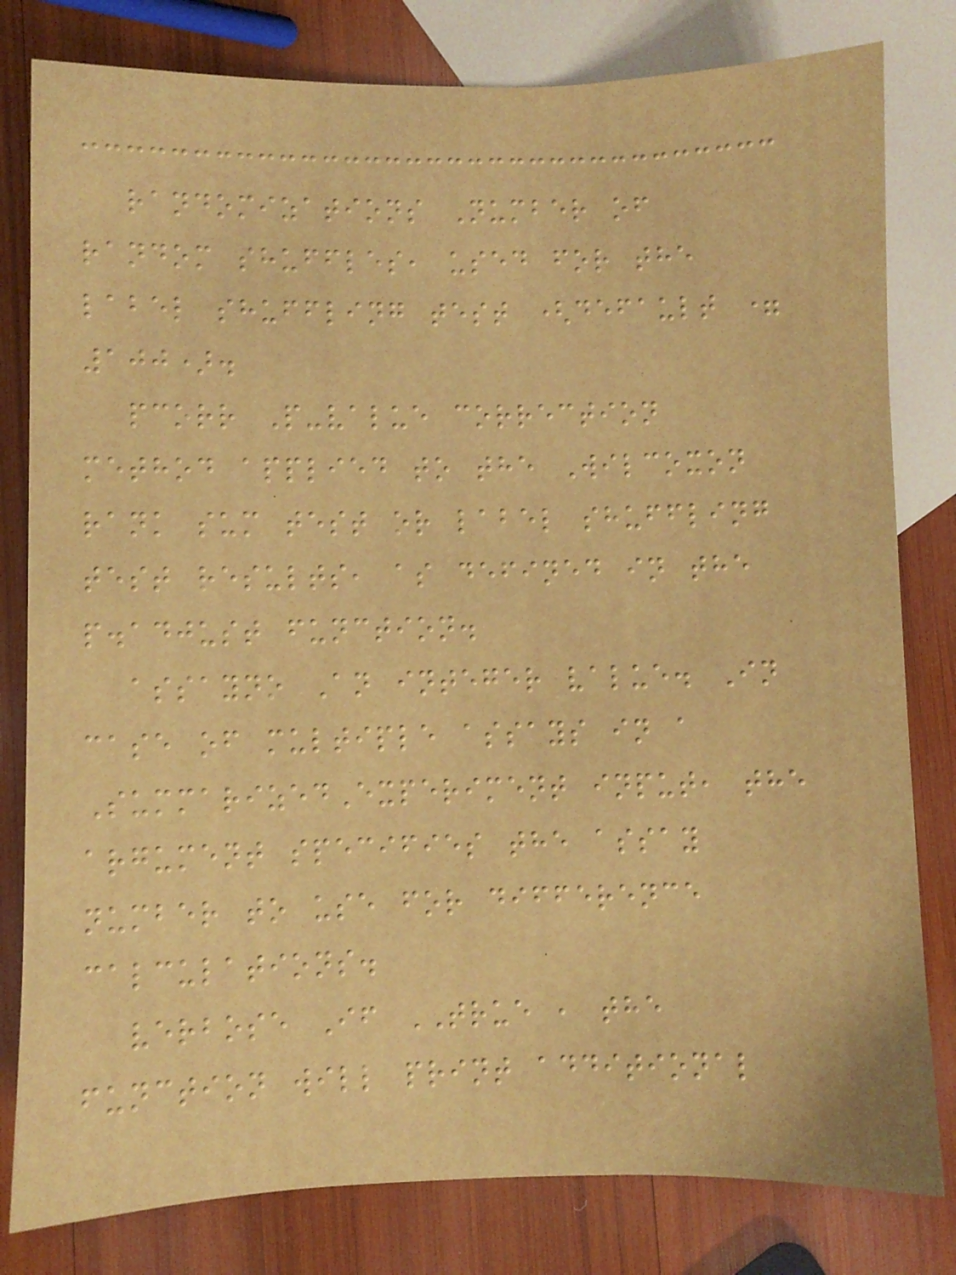randomizations Number of
random shuffles, used for the
label shuffling test (default =
100).
pcorr P-value correction
method applied to the Wilcoxon
rank sum test or label shuffling
test results, as defined in the
p.adjust function.
assayno An integer value. In
case of multiple assays in a
SummarizedExperiment input, the
argument specifies the assay
number to use for difference
calculations.
verbose If TRUE , the
function will print additional
